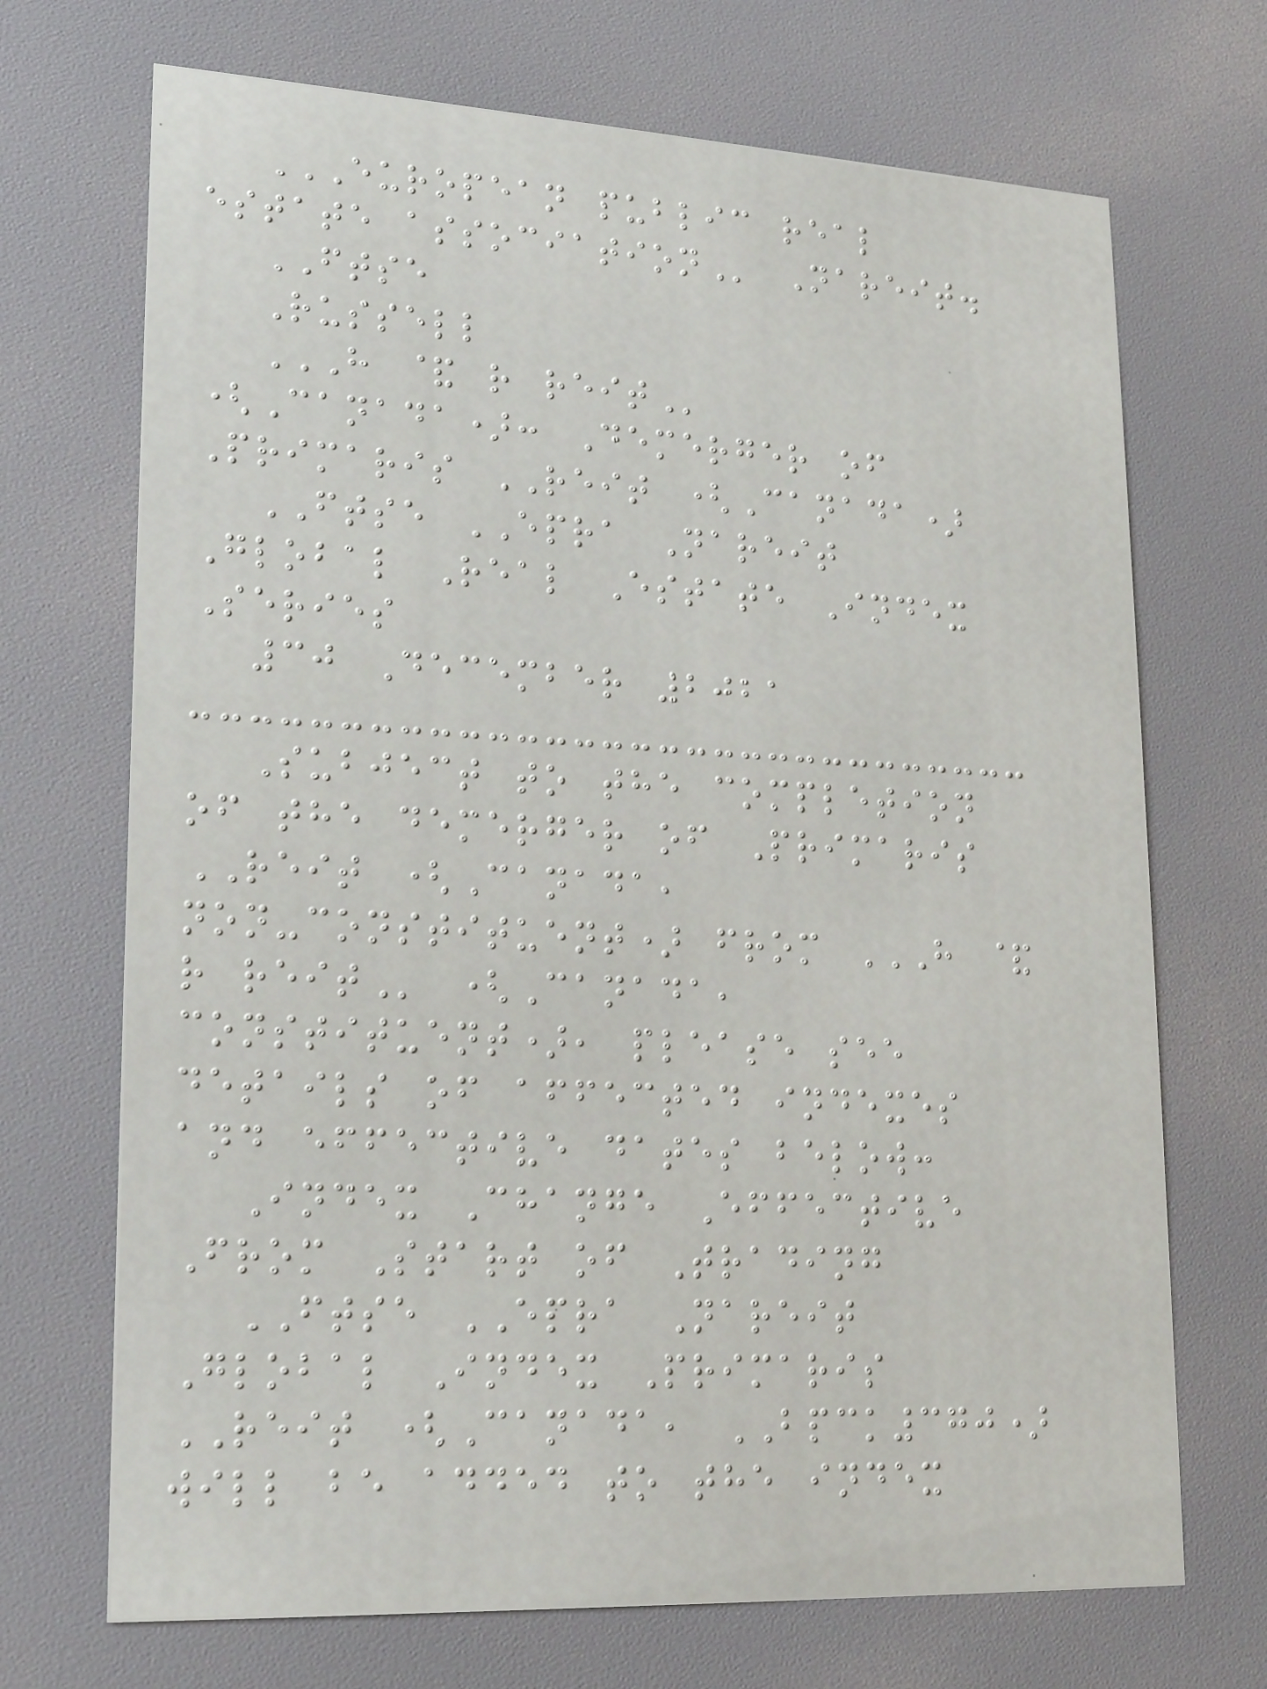EUROPEAN PUBLIC REAL
ESTATE ASSOCIATION Nareit.
FTSE
Russell
H & R REIT
(Canada): Demerger of
Primaris REIT (Canada)
FTSE EPRA Nareit
Global Real Estate Index
Series
30 December 2021
Subject to the completion
of the demerger of Primaris
REIT (Canada,
non-constituent) from H &
R REIT (Canada,
constituent), please see
details of affected indexes
and effective dates below:
Index Change Effective
From Start of Trading
FTSE EPRA Nareit
Global Index Primaris
REIT (Canada, BPCK370)
will be added to the index
